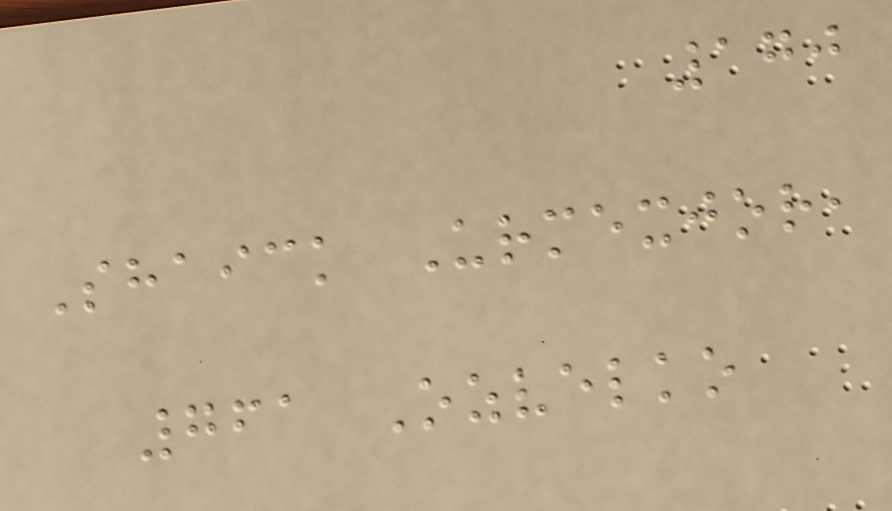170
Shaick Urmexjor,
761 Ozvelko
